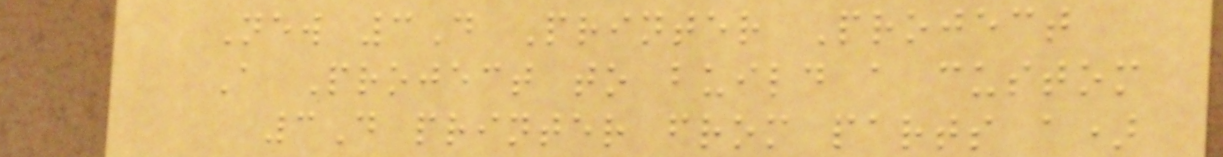New 3D Printer Project
A Project to build a custom
3D printer from parts a)
